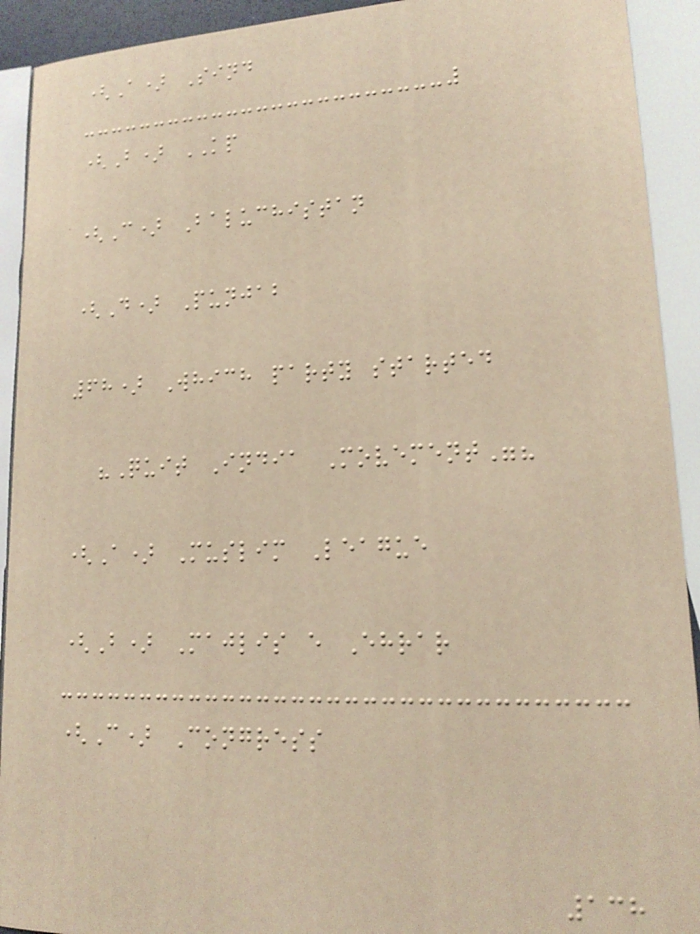(A) Sind
(B) KP
(C) Baluchistan
(D) Punjab
68) Which party started
"Quit India Movement"?
(A) Muslim League
(B) Majlis e Ehrar
(C) Congress
138
